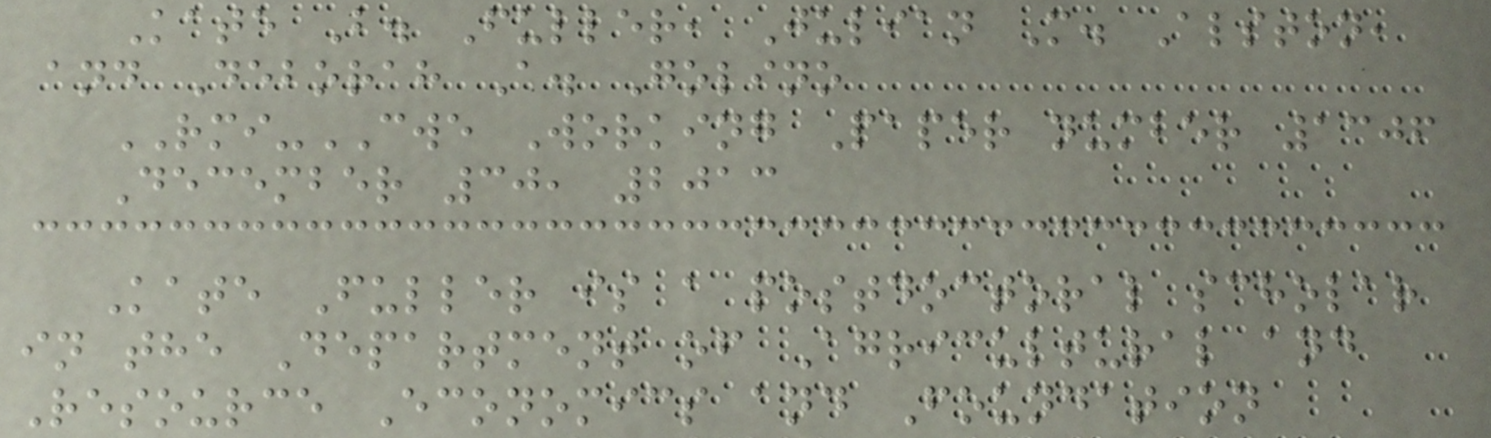Kate B. Fuller, Julian M. Alston,
and Deborah A. Golino
RMI-CWE Working Paper number 1306
December 30, 2013
Kate Fuller is a postdoctoral scholar
in the Department of Agricultural and
Resource Economics and Foundation
